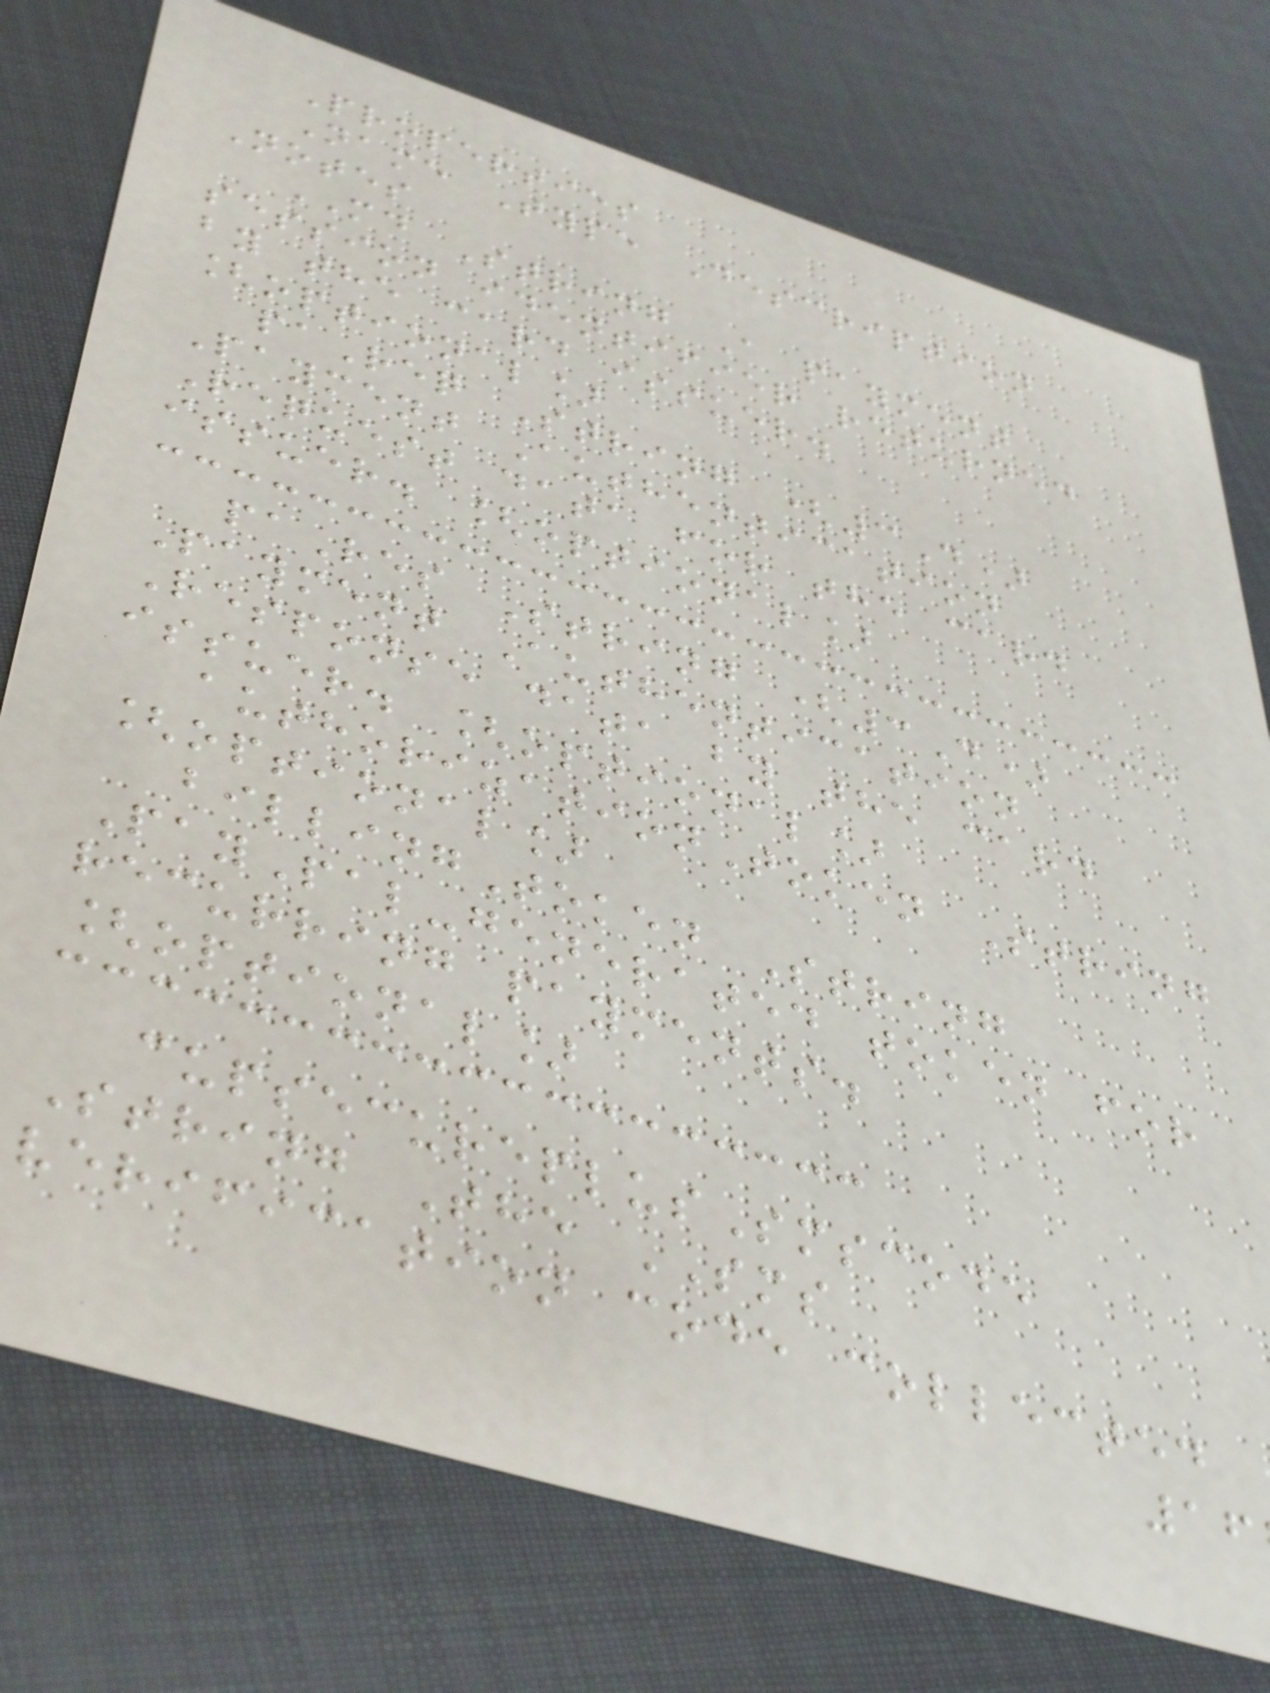Properties
Name Type Description
Notes
MD String A payment
session identifier returned
by the card issuer.
[optional]
paReq String (3D)
Payment Authentication
Request data for the card
issuer. [optional]
paRes String (3D)
Payment Authentication
Response data by the card
issuer. [optional]
authorizationToken String
[optional]
billingToken String
PayPal-generated token for
recurring payments.
[optional]
cupsecureplusSmscode
String The SMS
verification code collected
